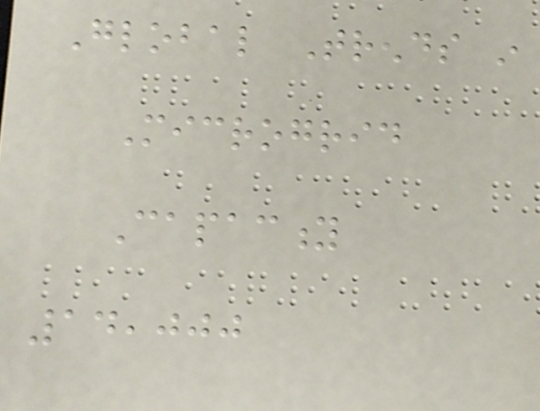Global Trends in
Microgrid
Capacity
14,000
